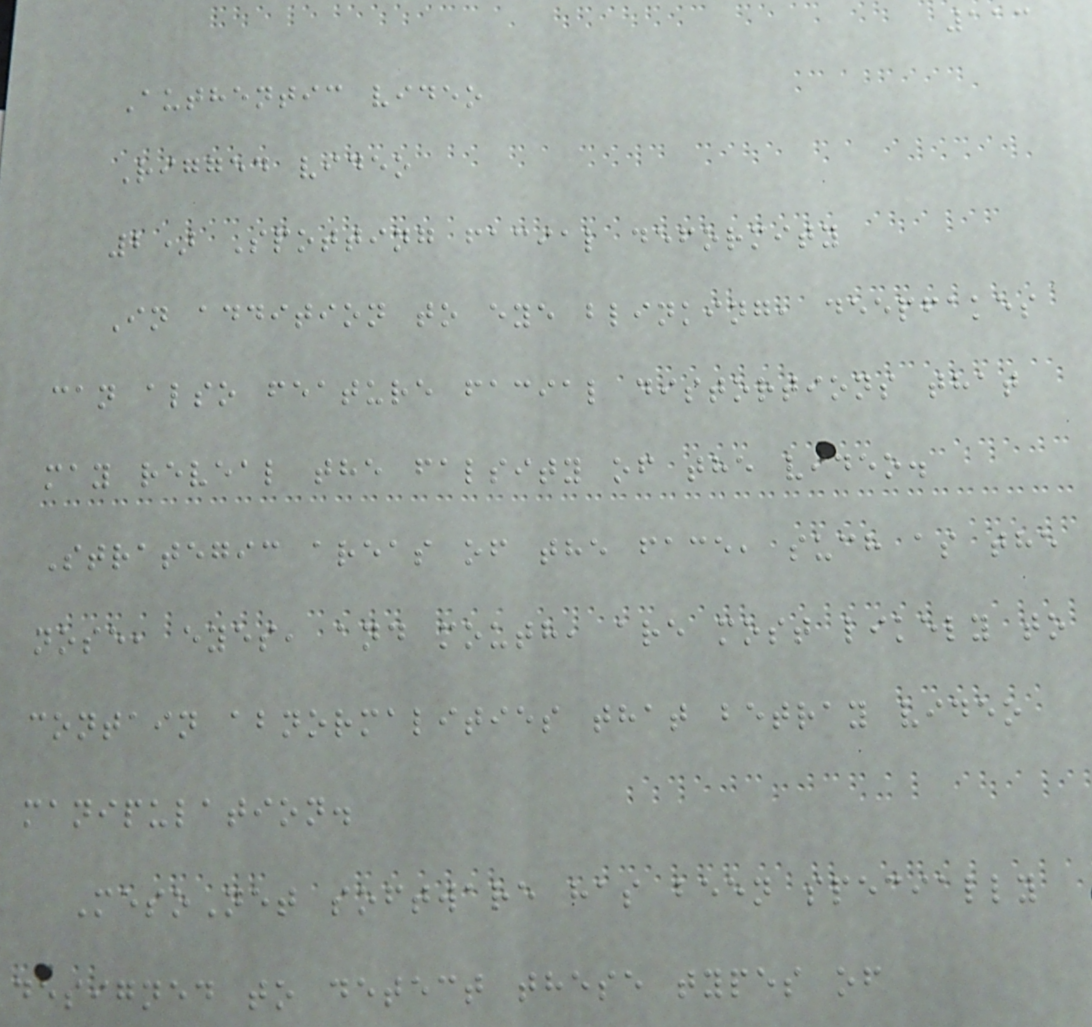113
Authentic video
Rigged video
2) Spotting facial deformity
In addition to eye blinking, deepfakes
can also feature facial distortions that
may reveal the falsity of the video.
Strategic areas of the face, such as the
nose, eyes, and mouth, are most likely to
contain abnormalities that betray video
manipulation.
MesoNet software has been specially
designed to detect these types of
